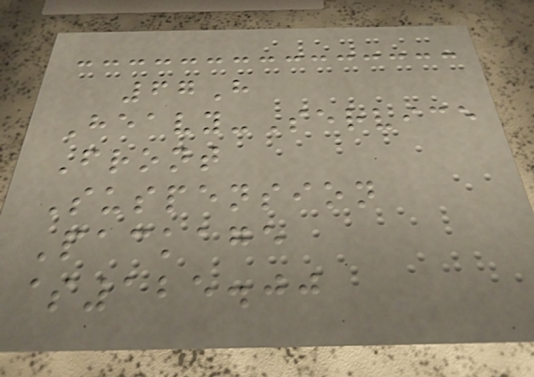67H
Heavy-Service
Front
Suspension
Package
$125.00
